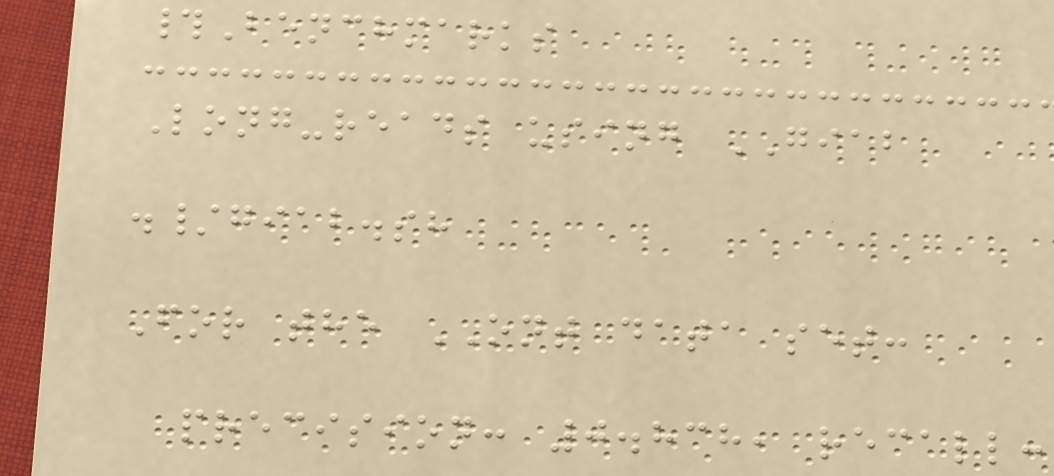#Benchmarks
Long-reads using GIAB
./giab.sh
For the ONT data set:
precision: 0.838, recall:
